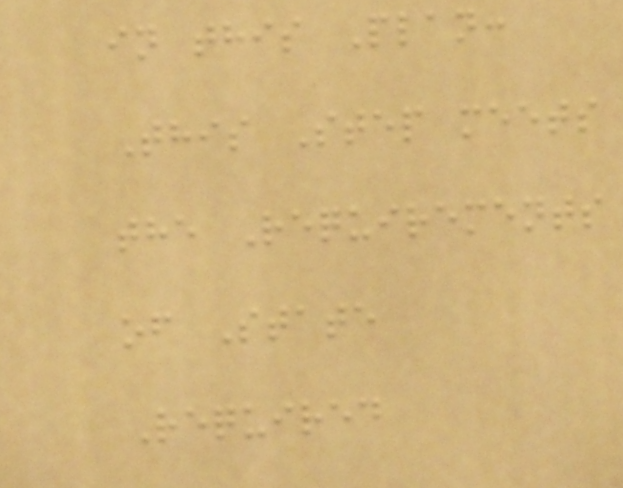in this Plan:
This Step meets
the Requirements
of State
Required
